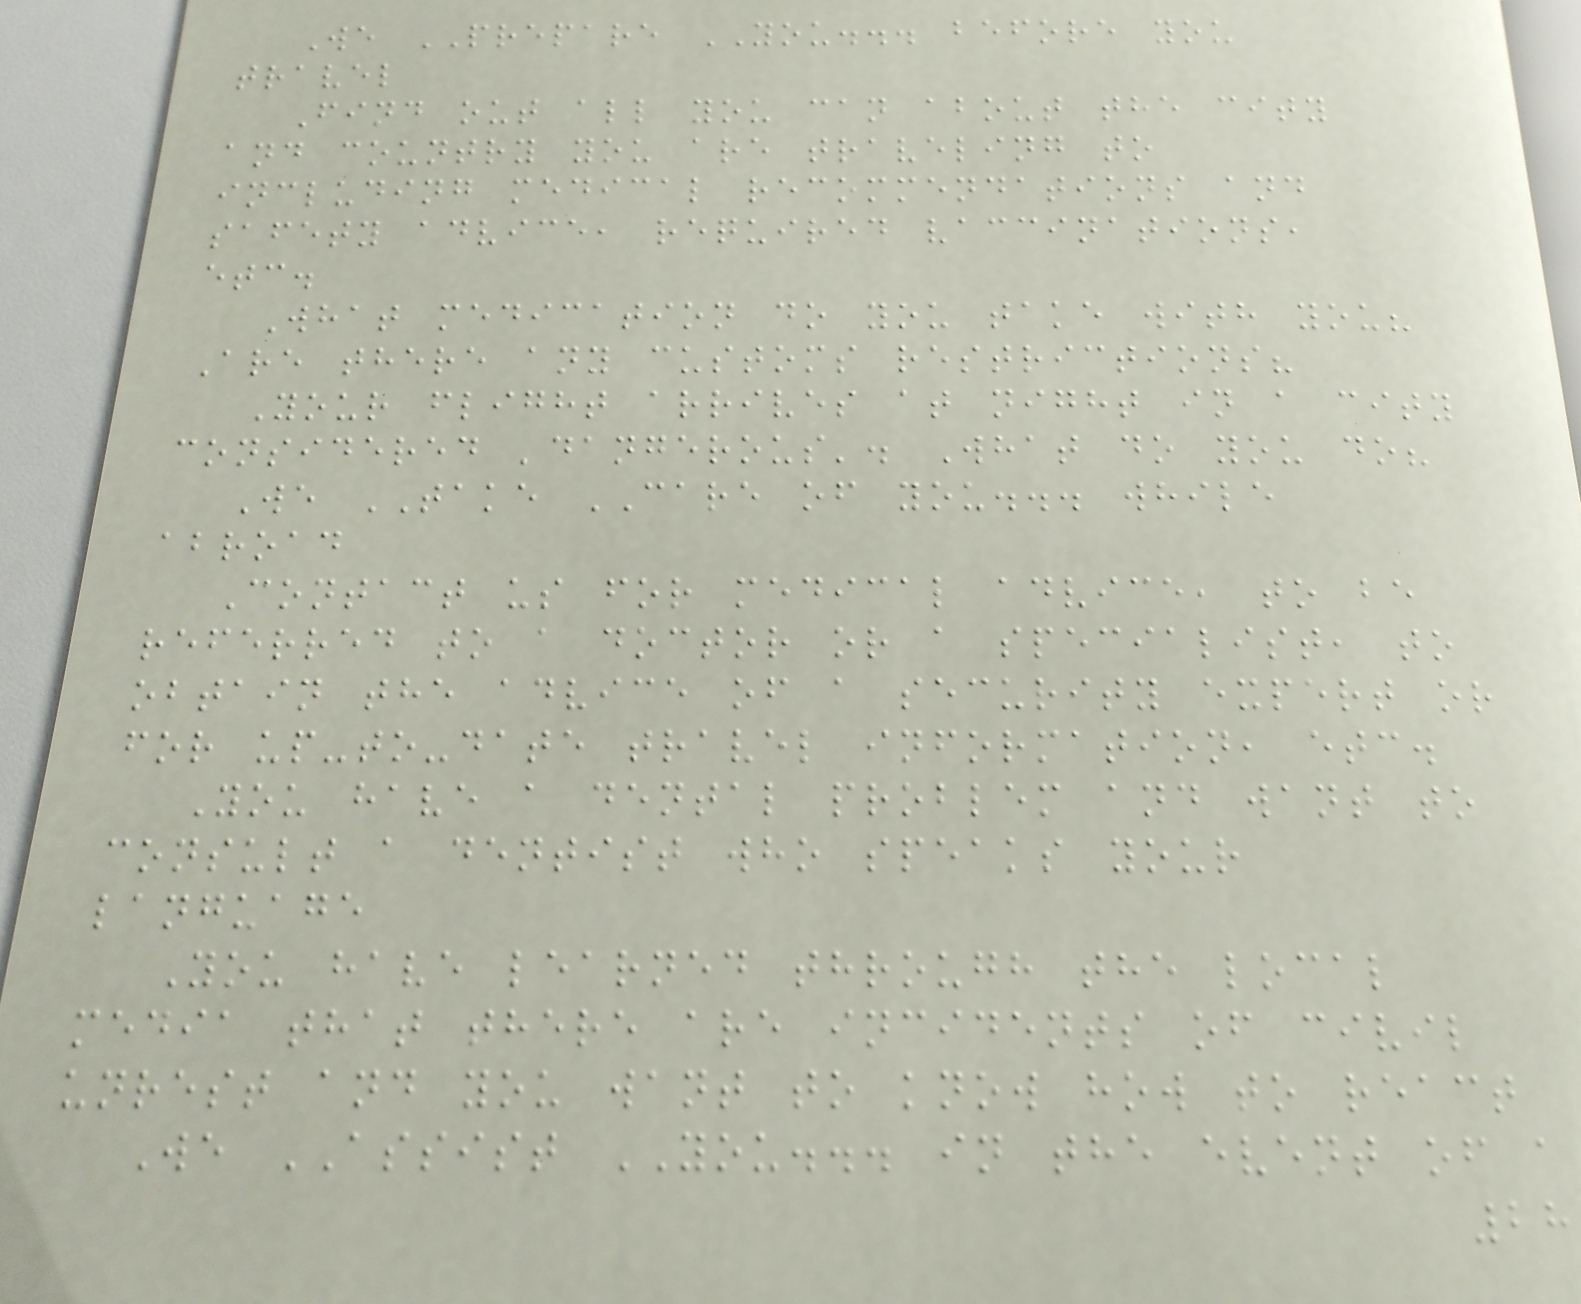We PREPARE YOU... before you
travel
Find out all you can about the city
and country you are traveling to
including medical recommendations and
safety advice, required vaccinations,
etc.
What medication do you take with you?
Are there any customs restrictions?
Your flight arrives at night in a city
considered 'dangerous'. What do you do?
We TAKE CARE of you... while
abroad
Contact us for medical advice, to be
referred to a doctor or a specialist, to
obtain the advice of a security expert or
for up-to-date travel information, etc.
You have a dental problem and want to
consult a dentist who speaks your
language
You have learned through the local
media that there are incidents of civil
unrest and you want to know how to react
We ASSIST YOU... in the event of a
28
